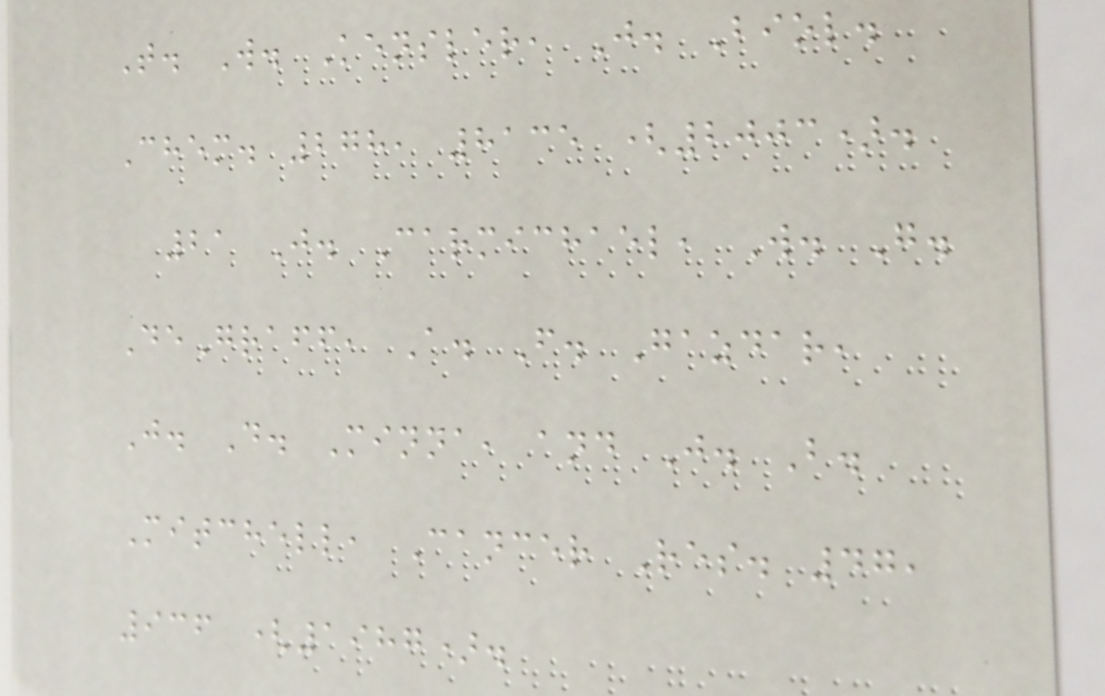T. W. Kensler, J. Biol.
Chem. 278, 8135 (2003).
21 J. Carmichael, W. G.
DeGraff, A. F. Gazdar,
J. D. Minna, and J. B.
Mitchell, Cancer Res. 47,
936 (1987).
